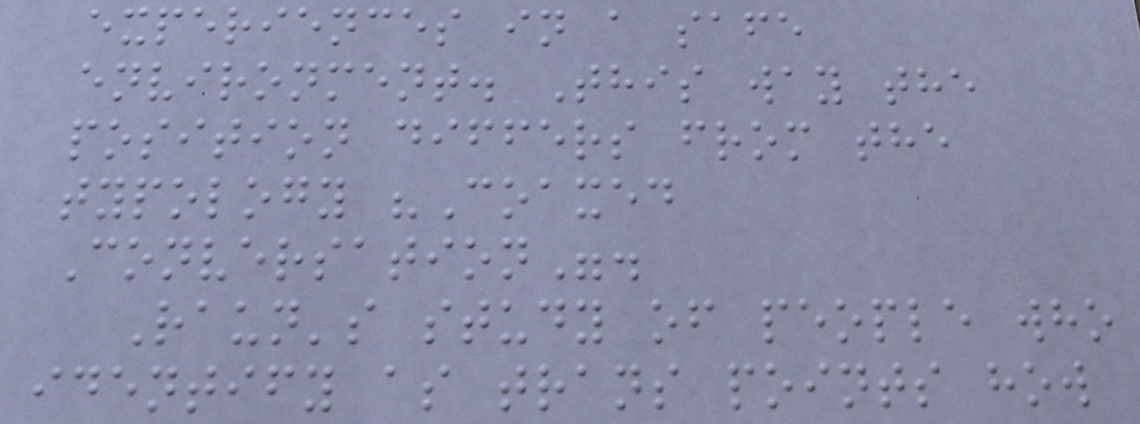experiences in a safe
environment. This way the
position differs from the
typology "Coaxed
Conversation".
Raun's study of people who
identify as trans points how
